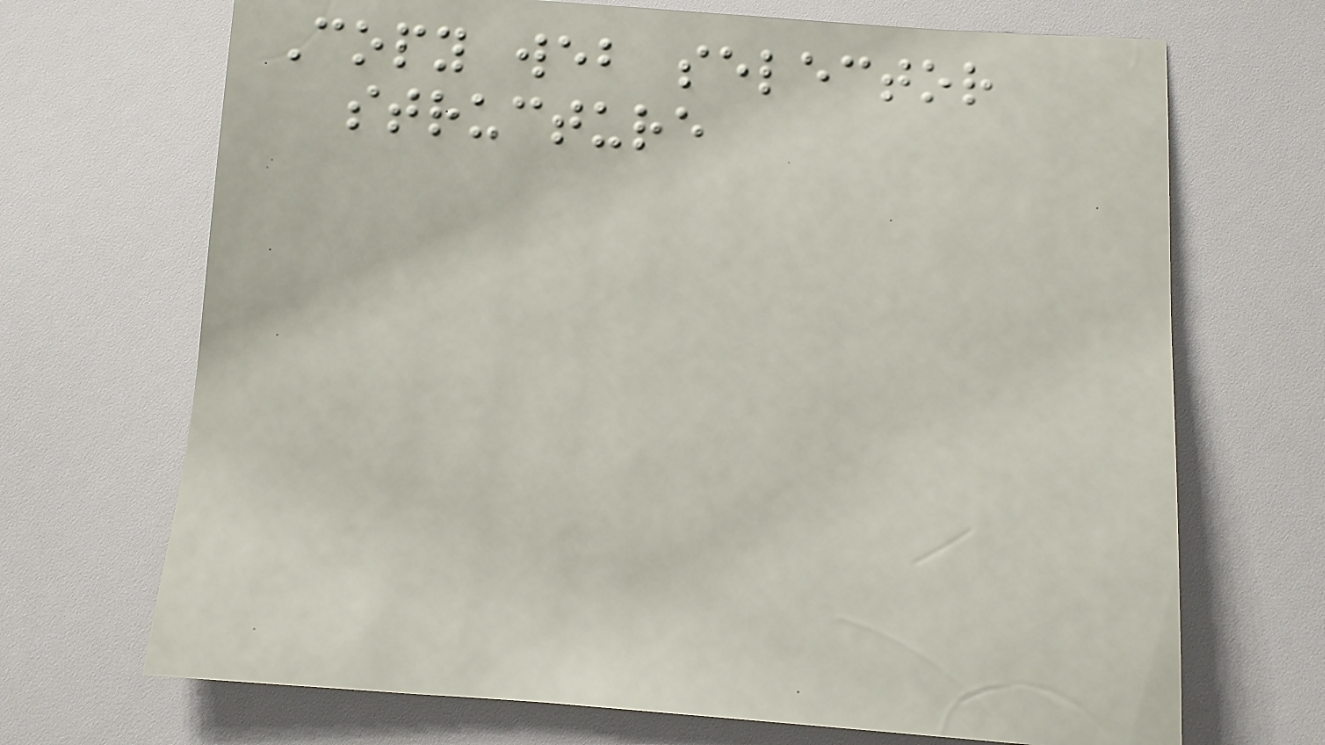Copy web selector
structure
